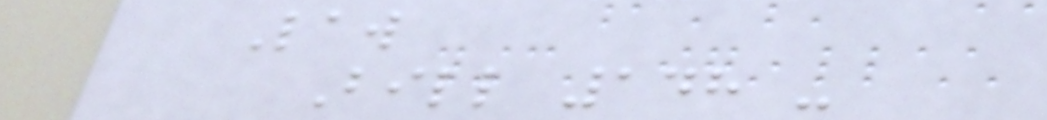Law
Bill 148 -
